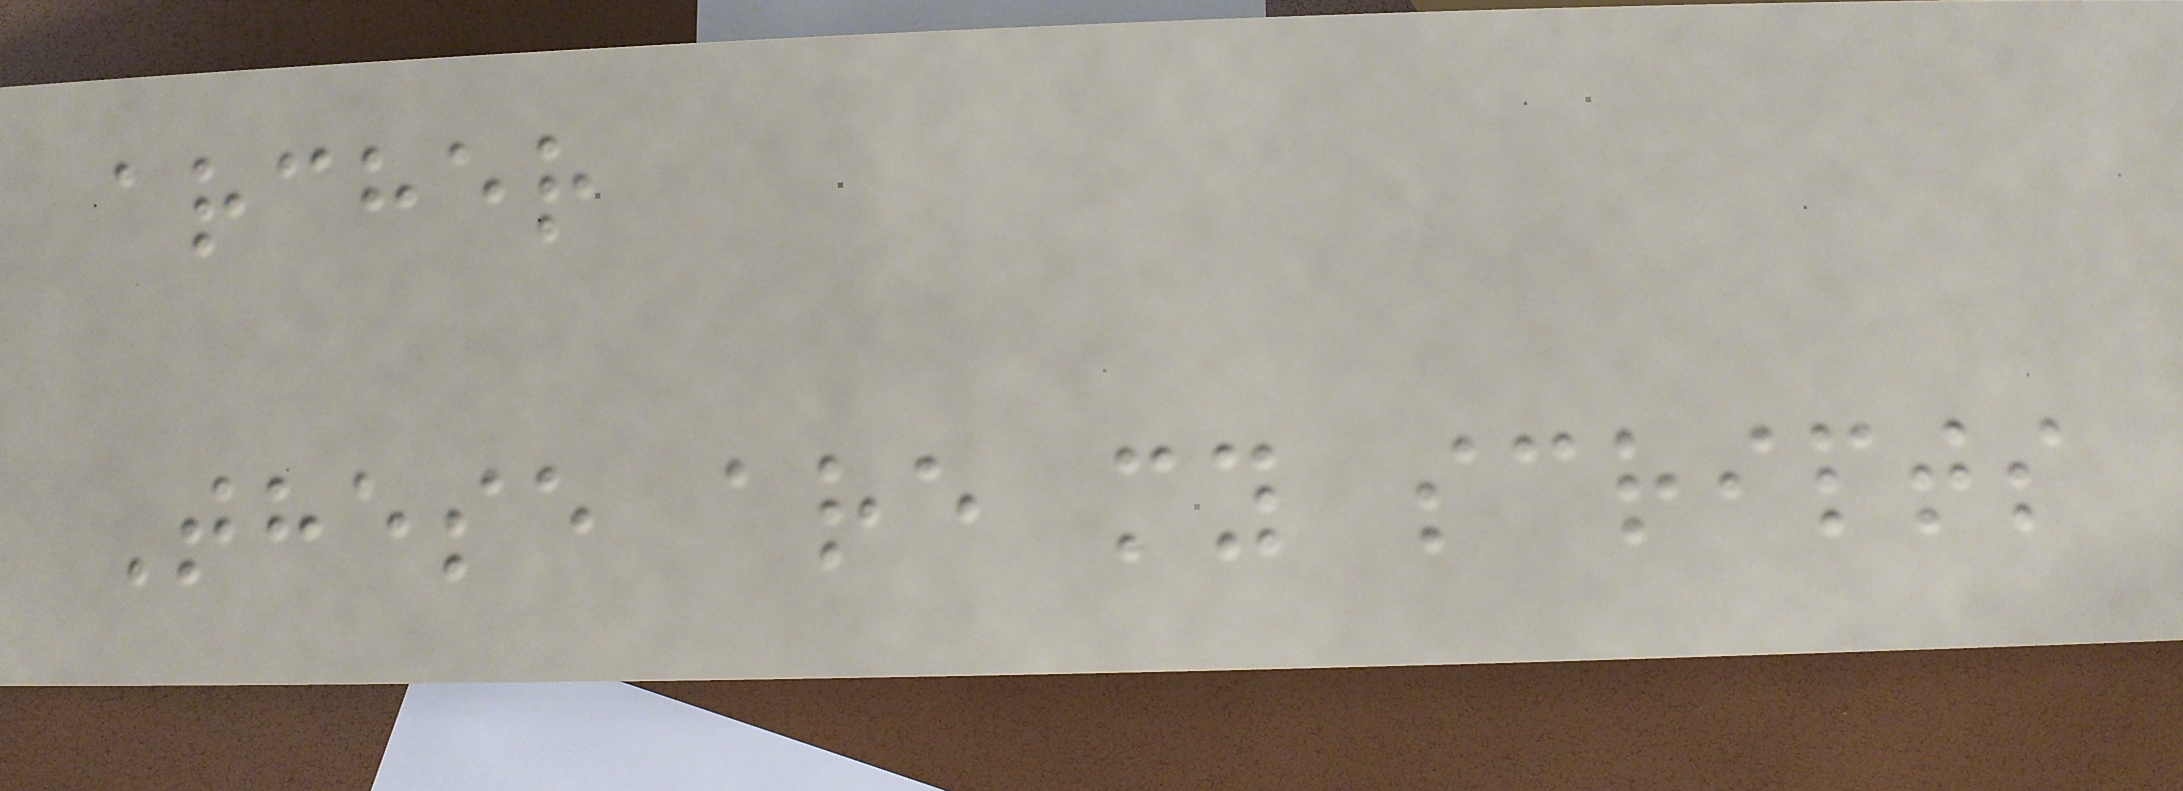archer
These are my scripts
